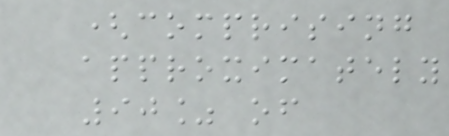(comprising
approximately
90% of
